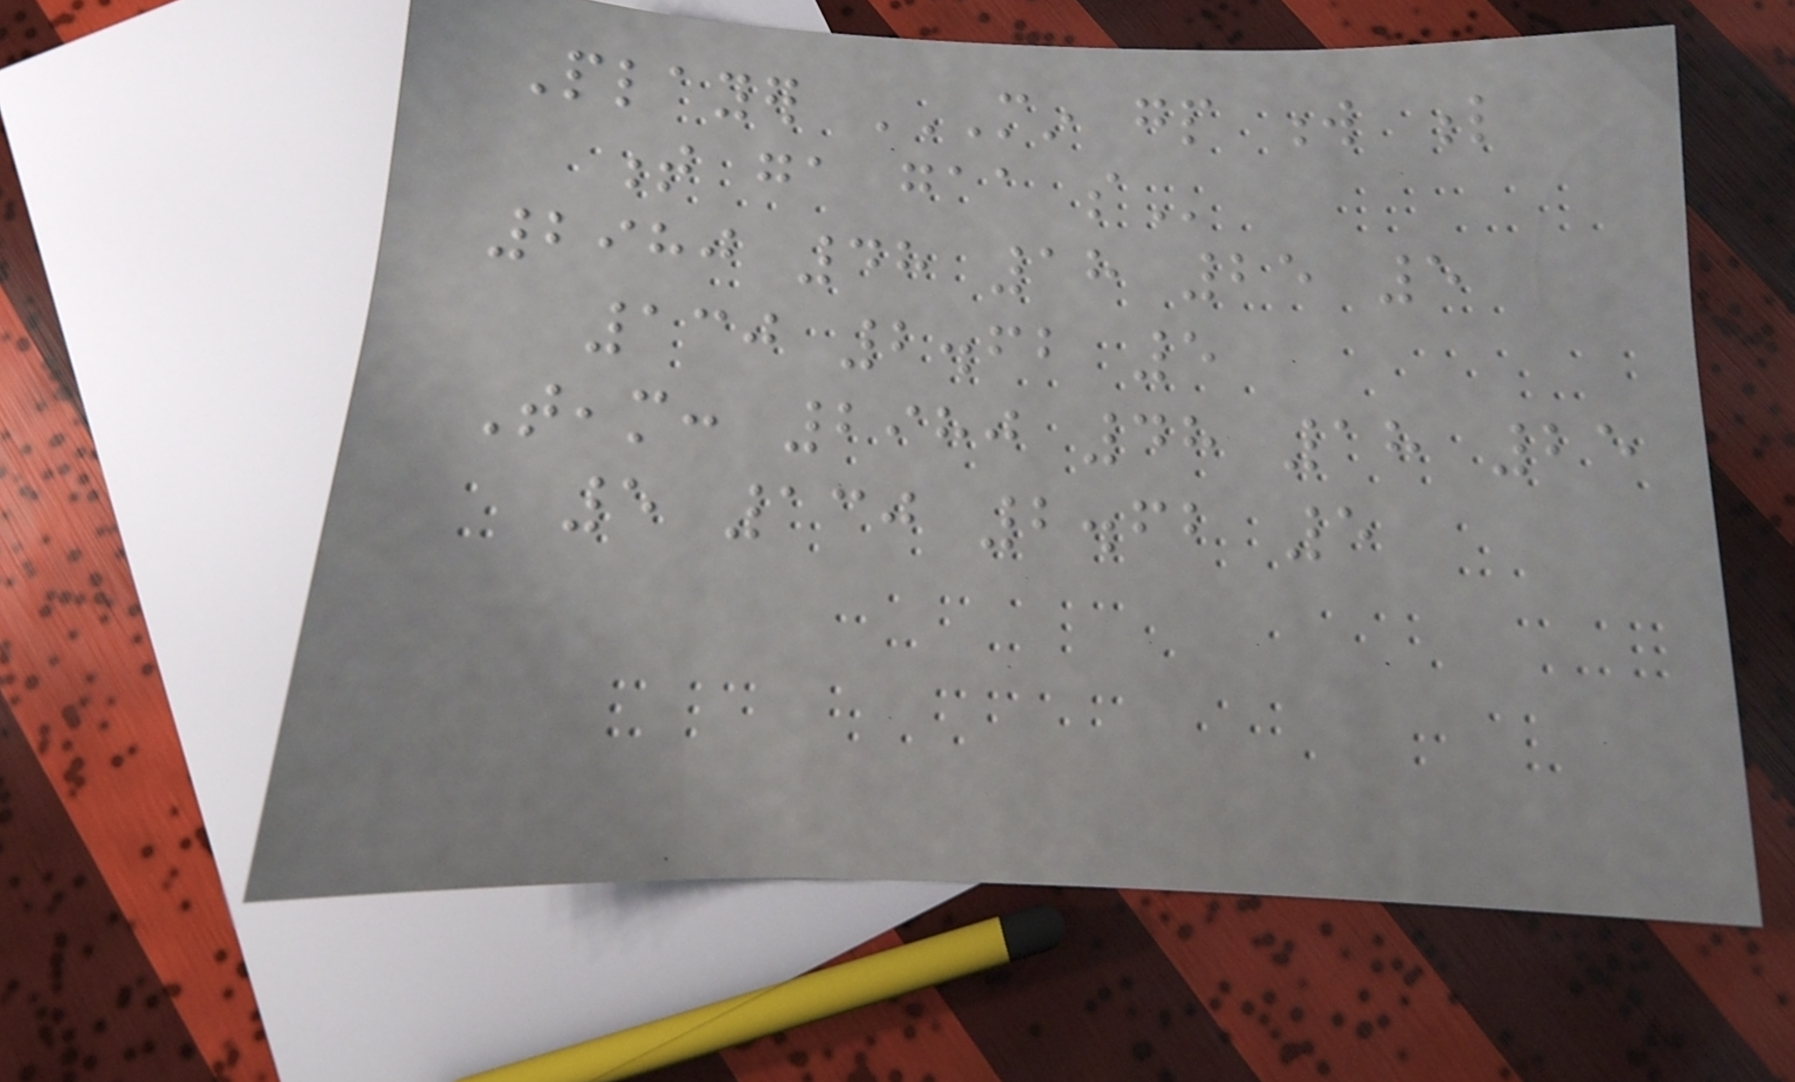Player MIN GP W L
T GA GAA SO
2980 48 18 25 5
130 2.62 5
Team: 2980 48 18 25
5 130 2.62 5
